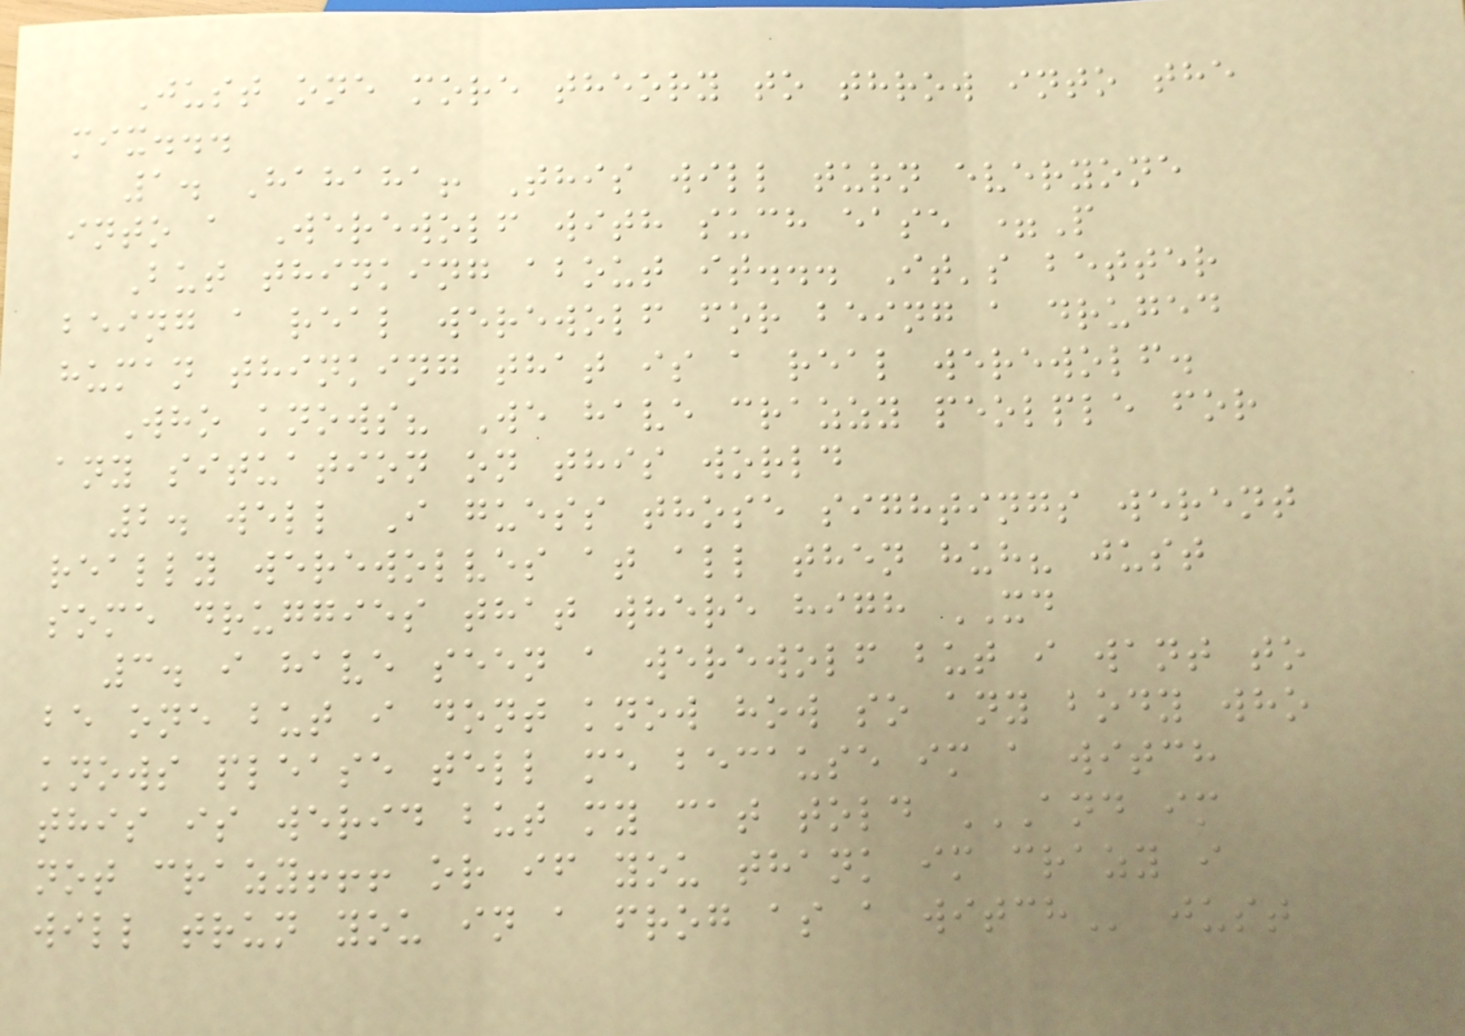Just one more theory to throw into the
mix...
1. Hahaha! This will turn everyone
into a Werewolf with such ease =P
But thinking about it... It's better
being a real werewolf for being a druged
human thinking that is a real werewolf.
Who knows? We have crazzy peolple for
any situation on this world
2. well I guess those sightings werent
really werewolves at all then huh? just
some druggies that where high XD
3. i have seen a werewolf but i want to
be one but i dont know how so any body who
knows please tell me because im a witch
this is werid but my cat told AND IM
NOT CRAZY!!! OR IF YOU THANK IM CRAZY I
WILL TRUN YOU IN A FROG AS A WITCH just
